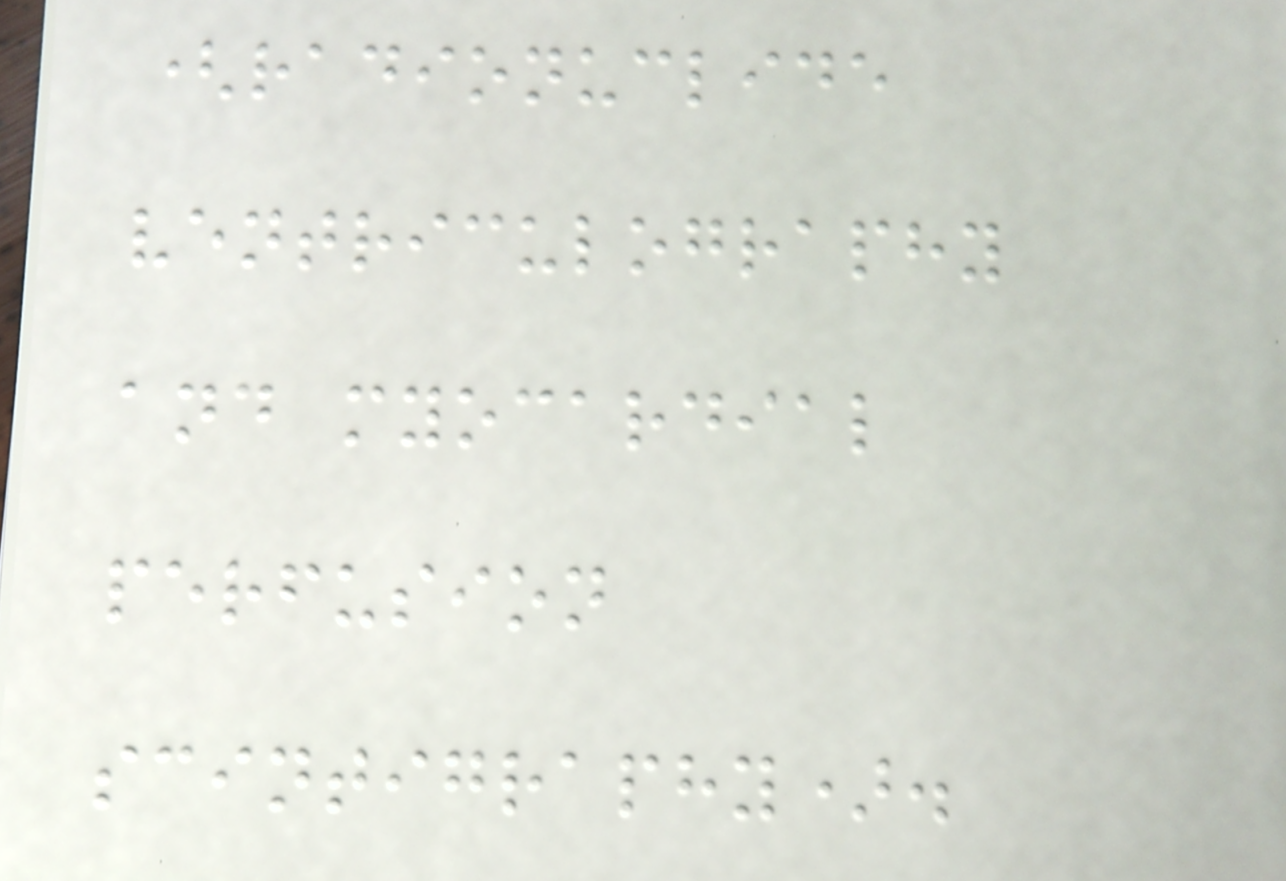(radionuclide
ventriculography
and myocardial
perfusion
scintigraphy).
